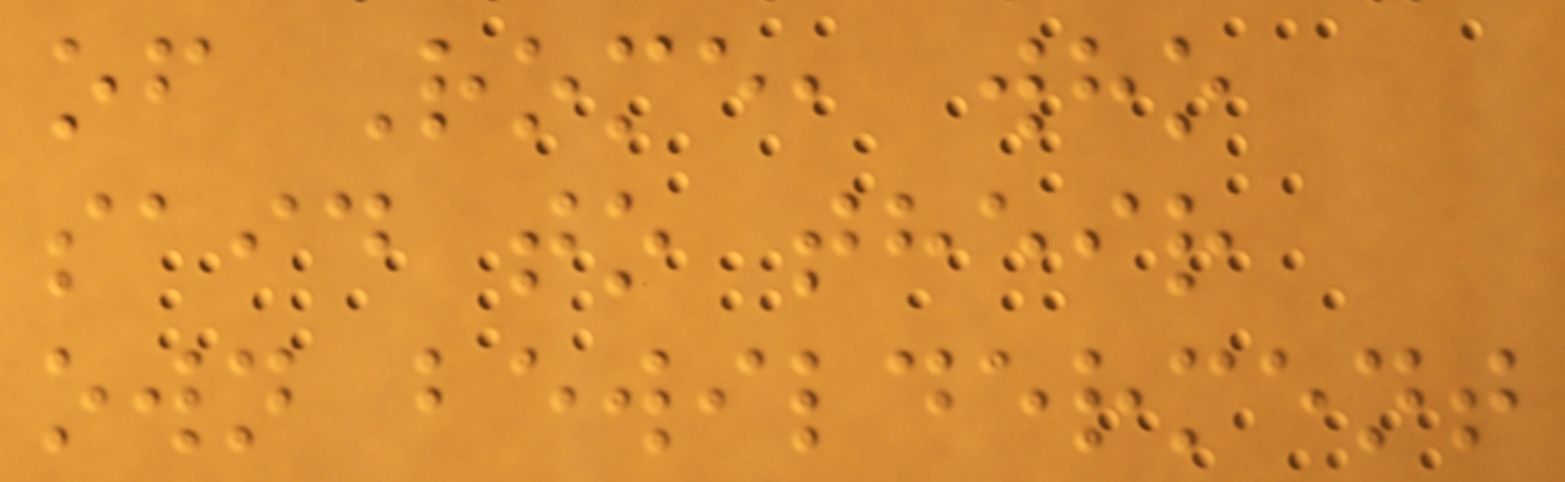of Rome, who
said to their
own bewilderment
